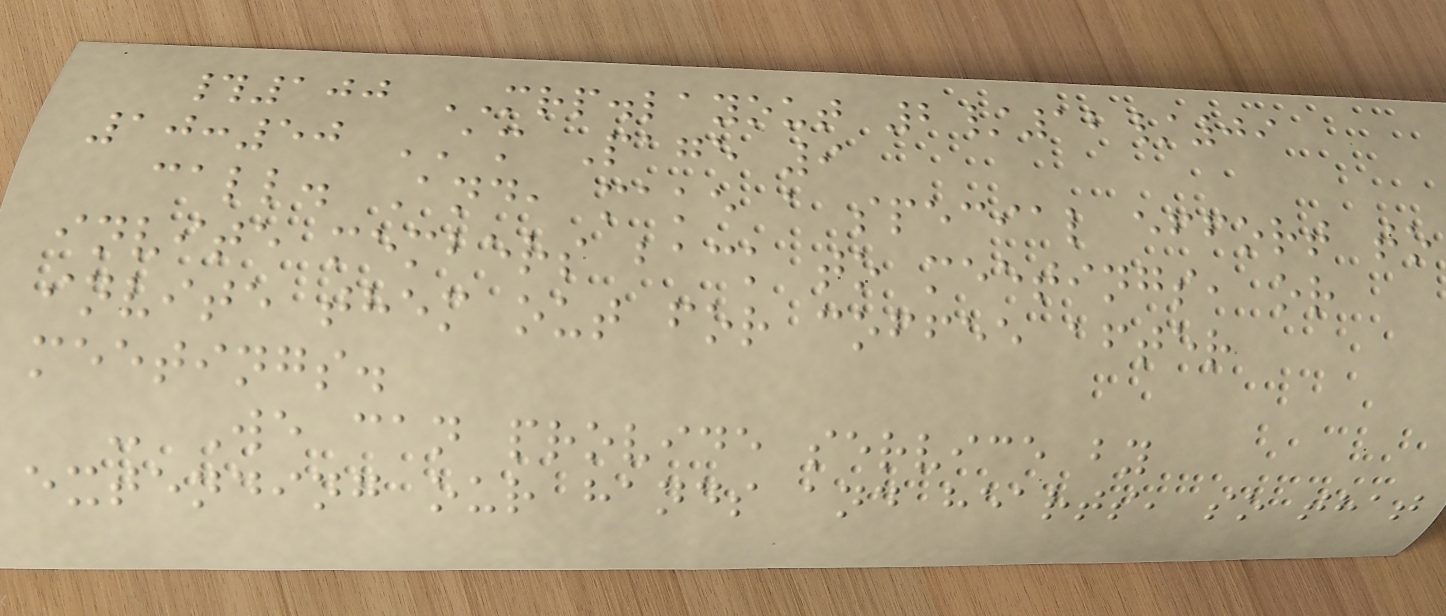#100 MRP.layout 2/12/09
10:50 AM Page 9
call. And, make a special effort to
invite members back to meetings, or
invite them out for coffee after
meetings.
- We can provide service by
extending our hands and hearts, so that
